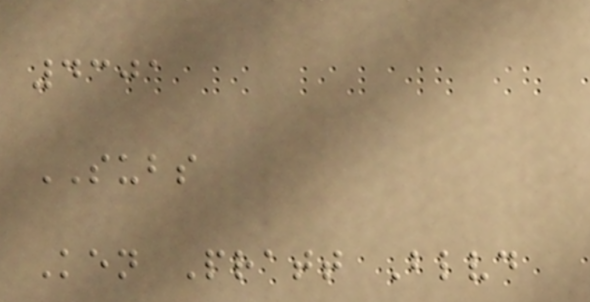4301
SUBS
Ken Pratt Blvd
